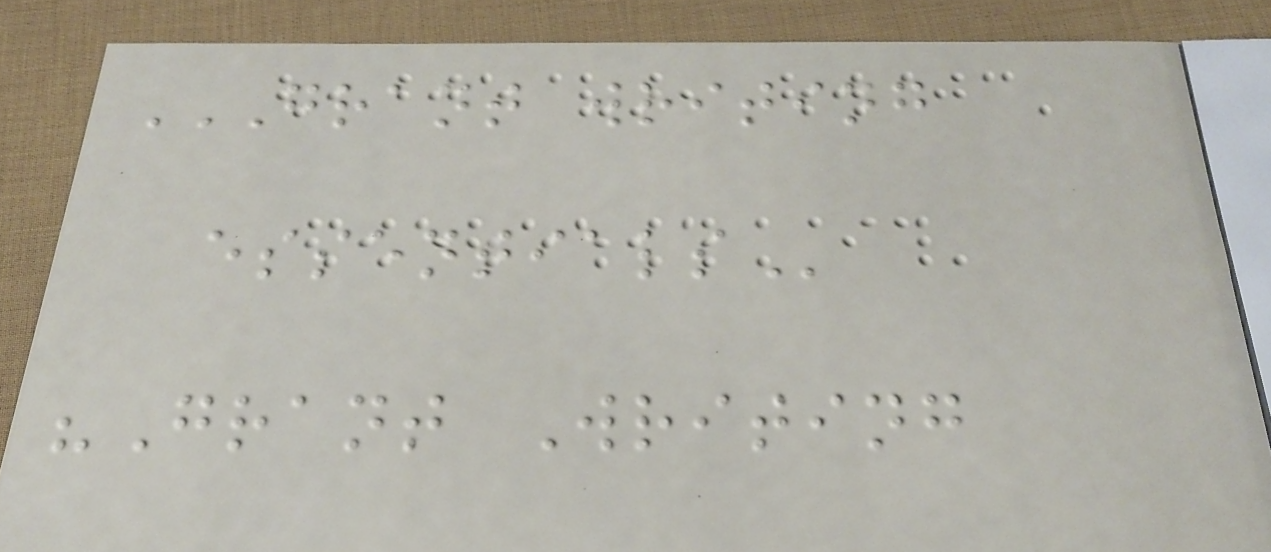GRANT WRITING
ESSENTIALS
"Grant Writing
